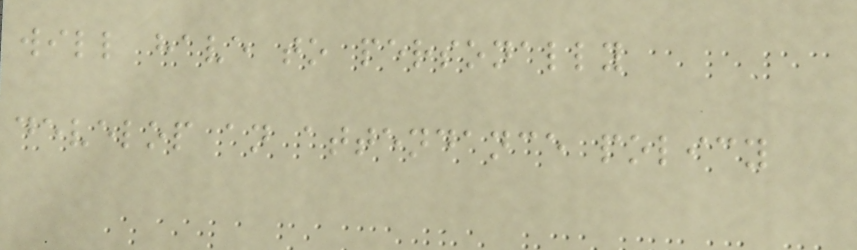will have to personally
develop an attendance policy
